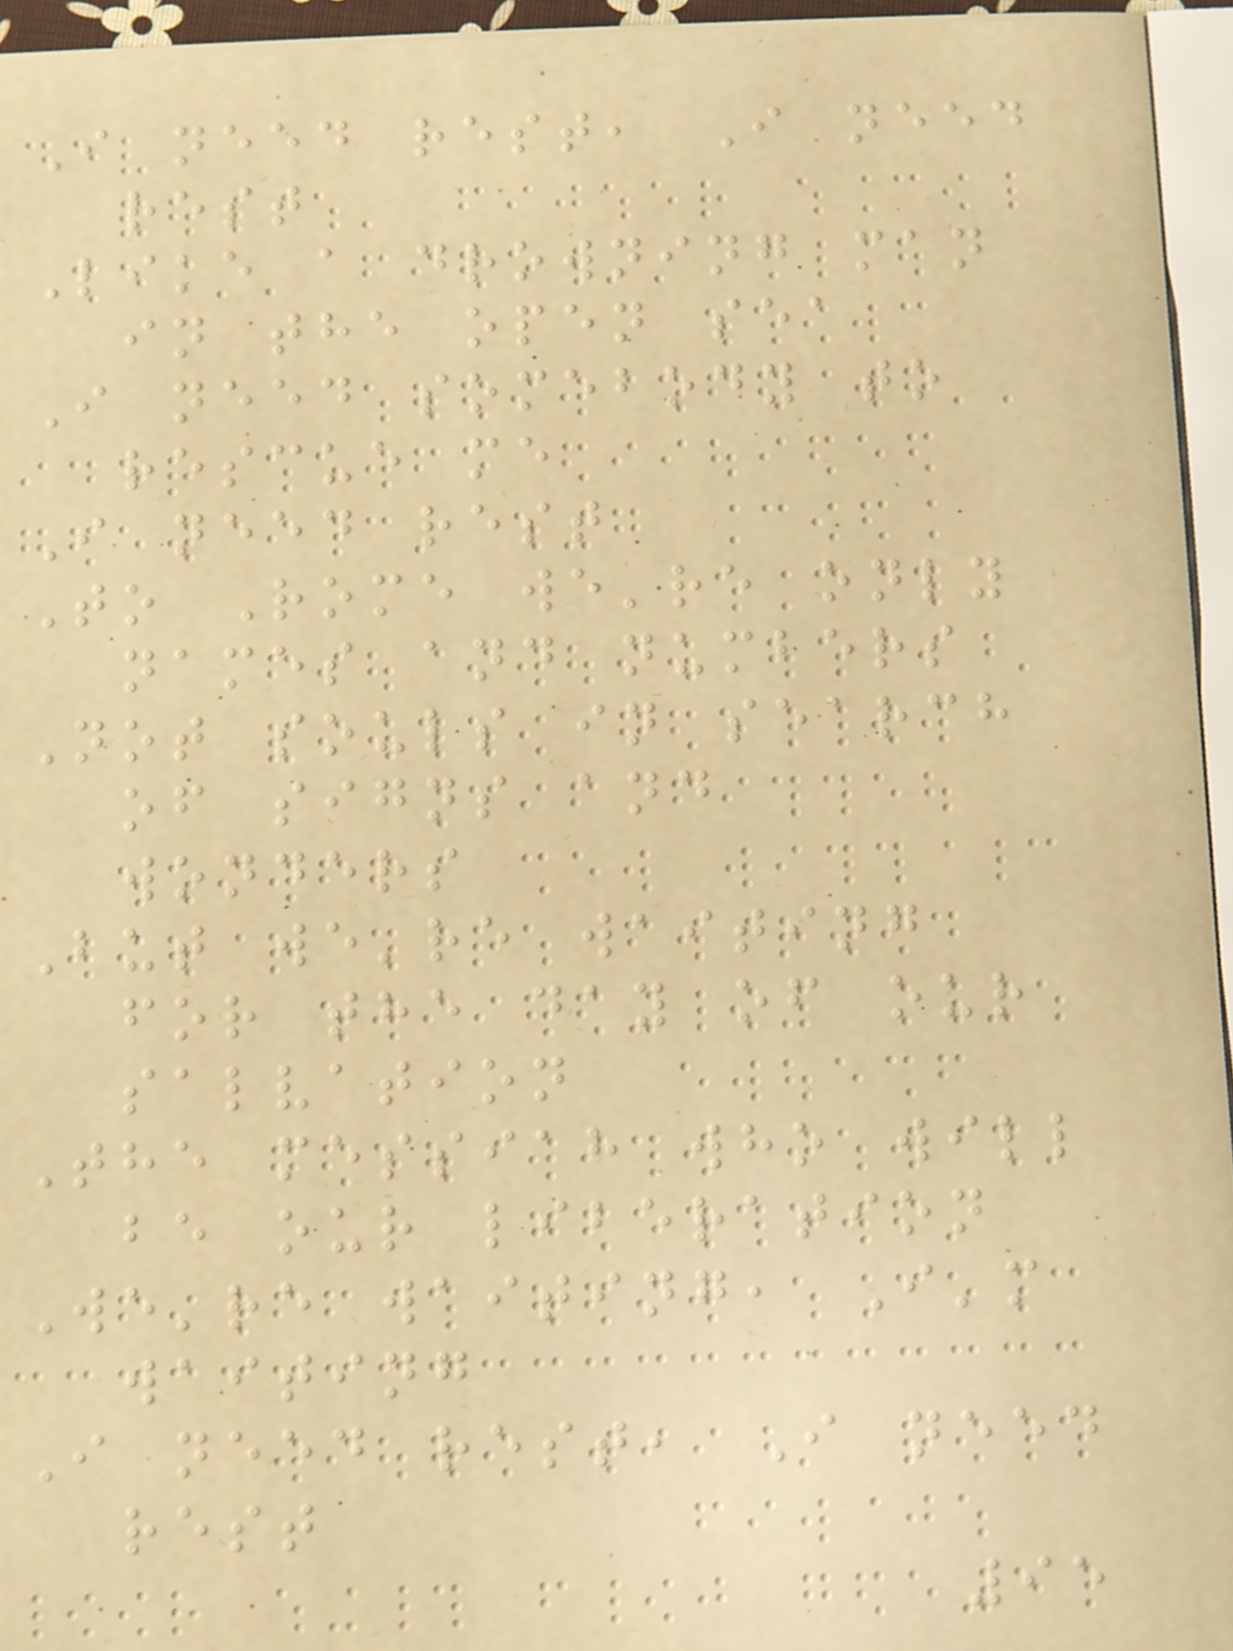I need rest, I need
rest
Like a drowning man
in the open sea
I need somebody to
rescue me
I need rest
To Rome we're only
names and numbers
Not souls in search
of signs and
wonders
But we're waiting
for the day of our
salvation
The messiah who will
be our liberation
We're waiting, I'm
waiting
I need rest, I need
rest
95
